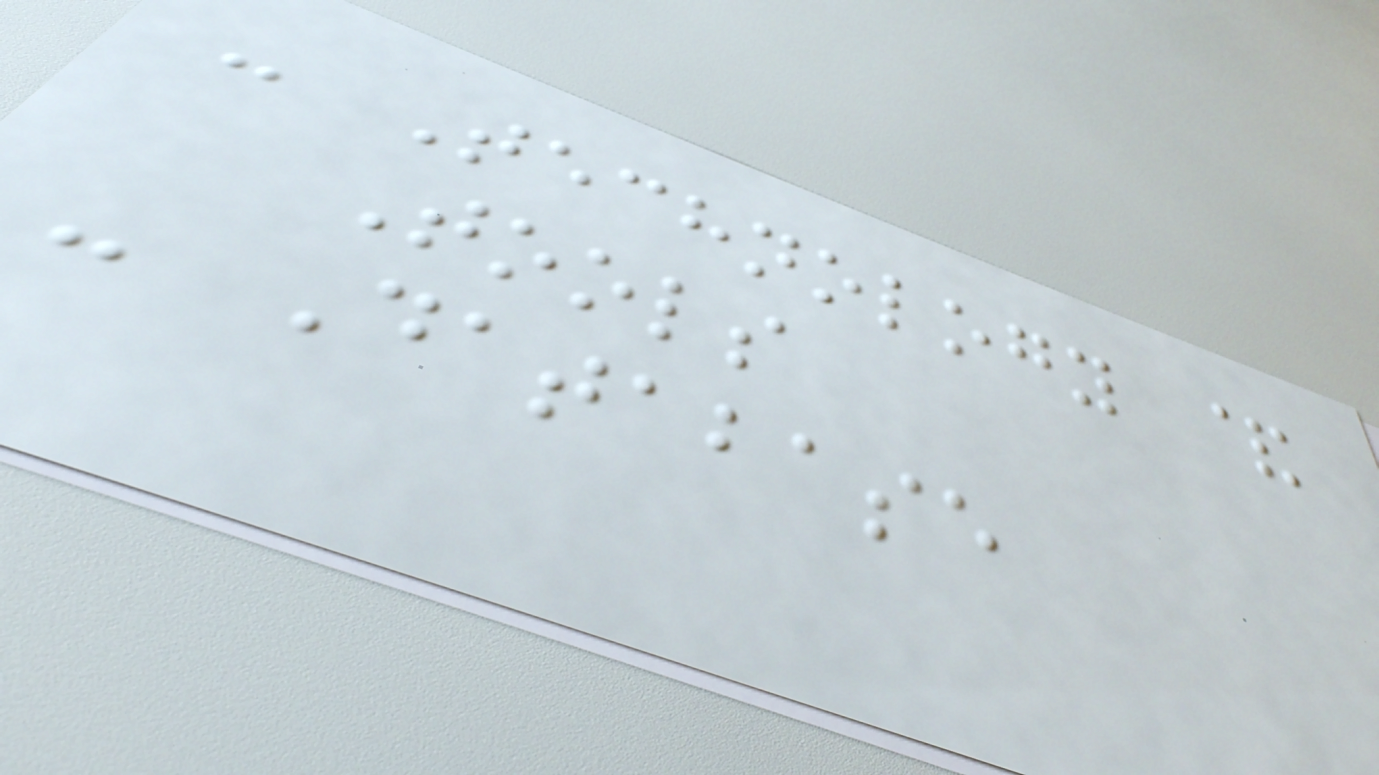- Technology &
Tools
- Database
